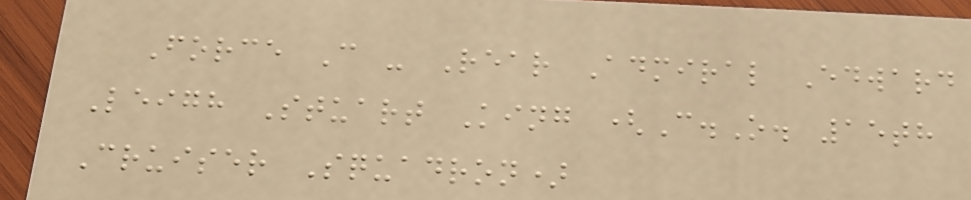Force C - Rear Admiral Edward
Leigh Stuart King (C.O. 15th
Cruiser Squadron)
